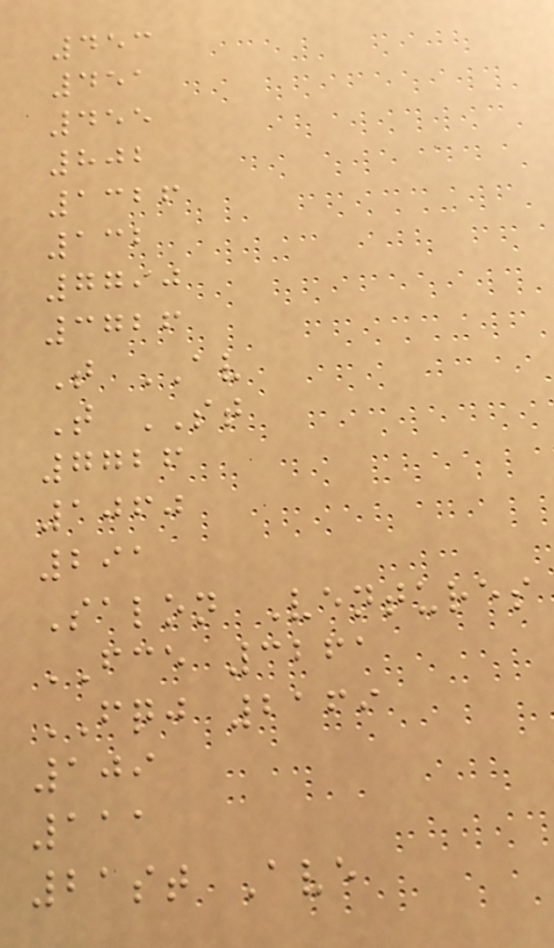453
451
455
802
1326
132
7790
3726
T AV
T ST
7726
1060
291
Salon Ventures
FCE 3261
FQJ 2169
109
111
21st Ave
